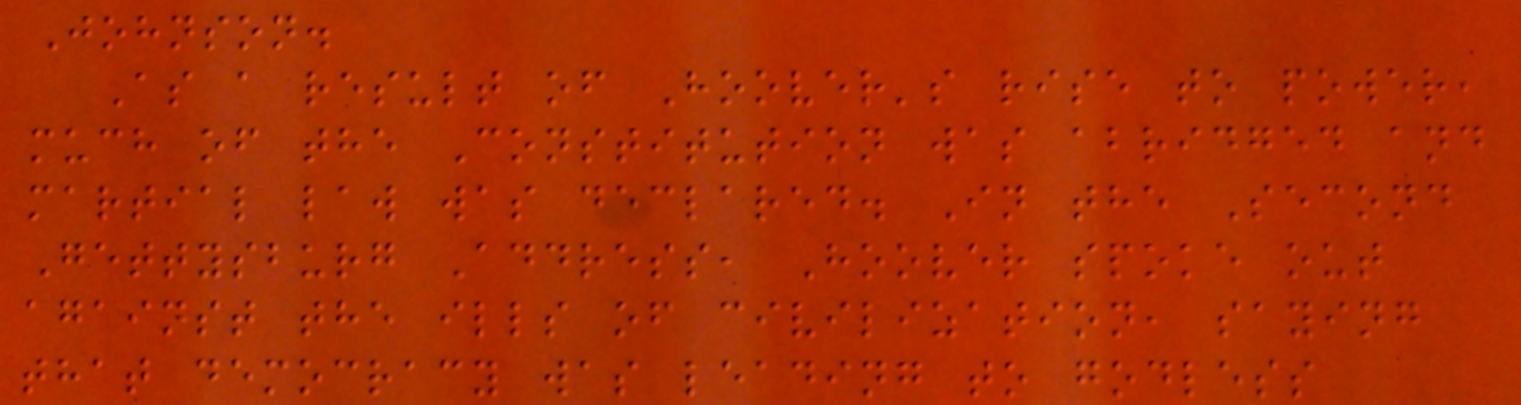Johnson.
As a result of Hoover's rise to power,
much of the Constitution was abridged and
martial law was declared. In the Second
Gettysburg Address, Hoover spoke out
against the ills of civilization, saying
that democracy was leading to godless
